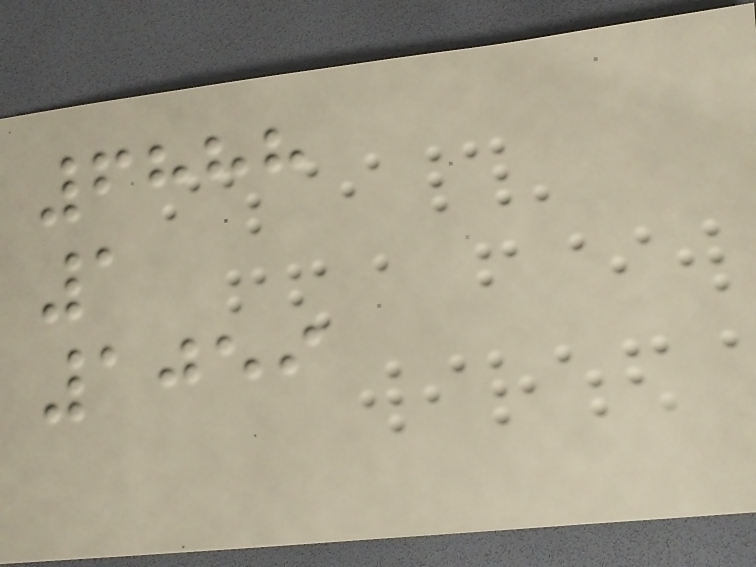6888
1
1059
